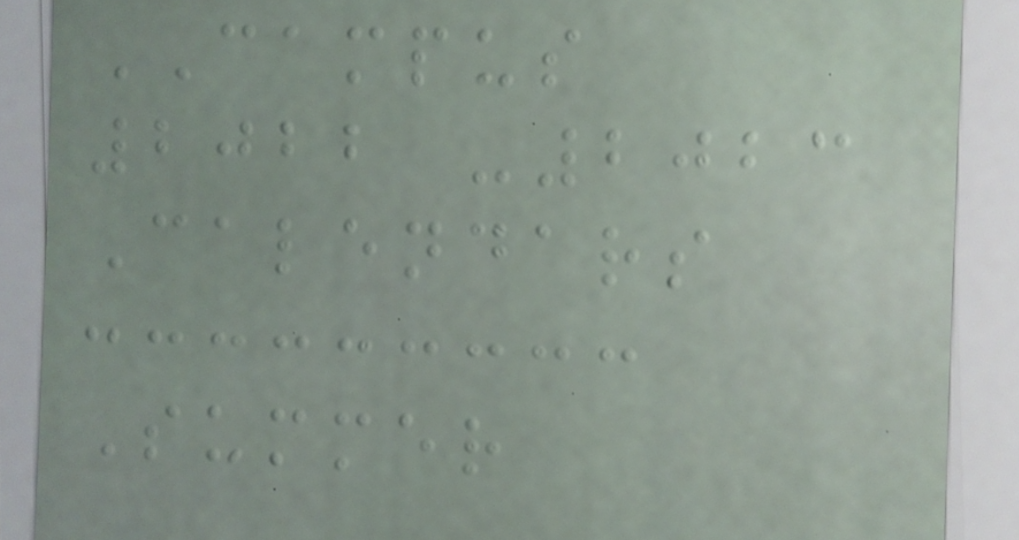CAMPUS
2022 -2023
Calendars
Summer
